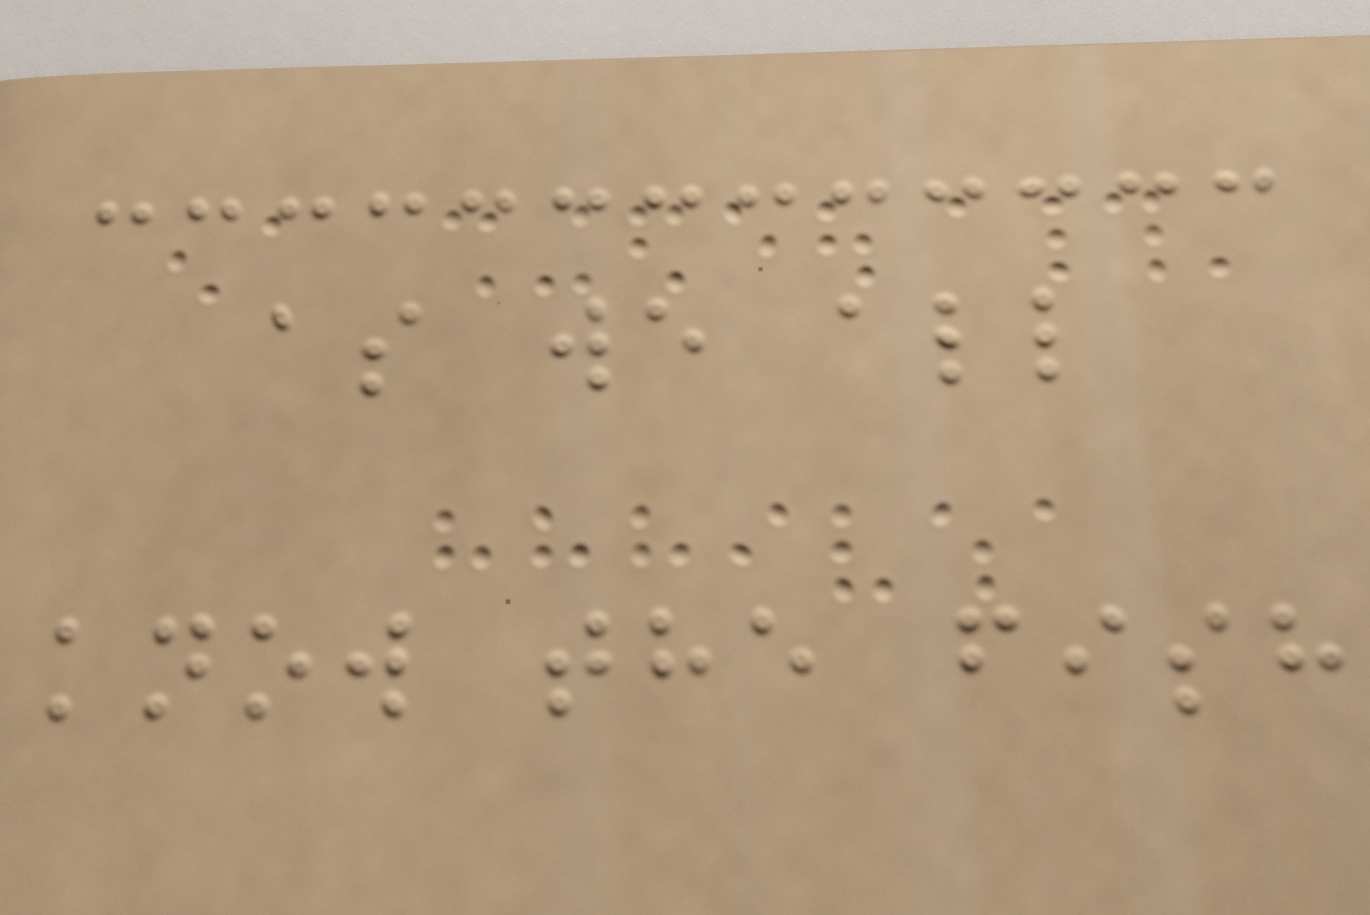as we all
know the fish
